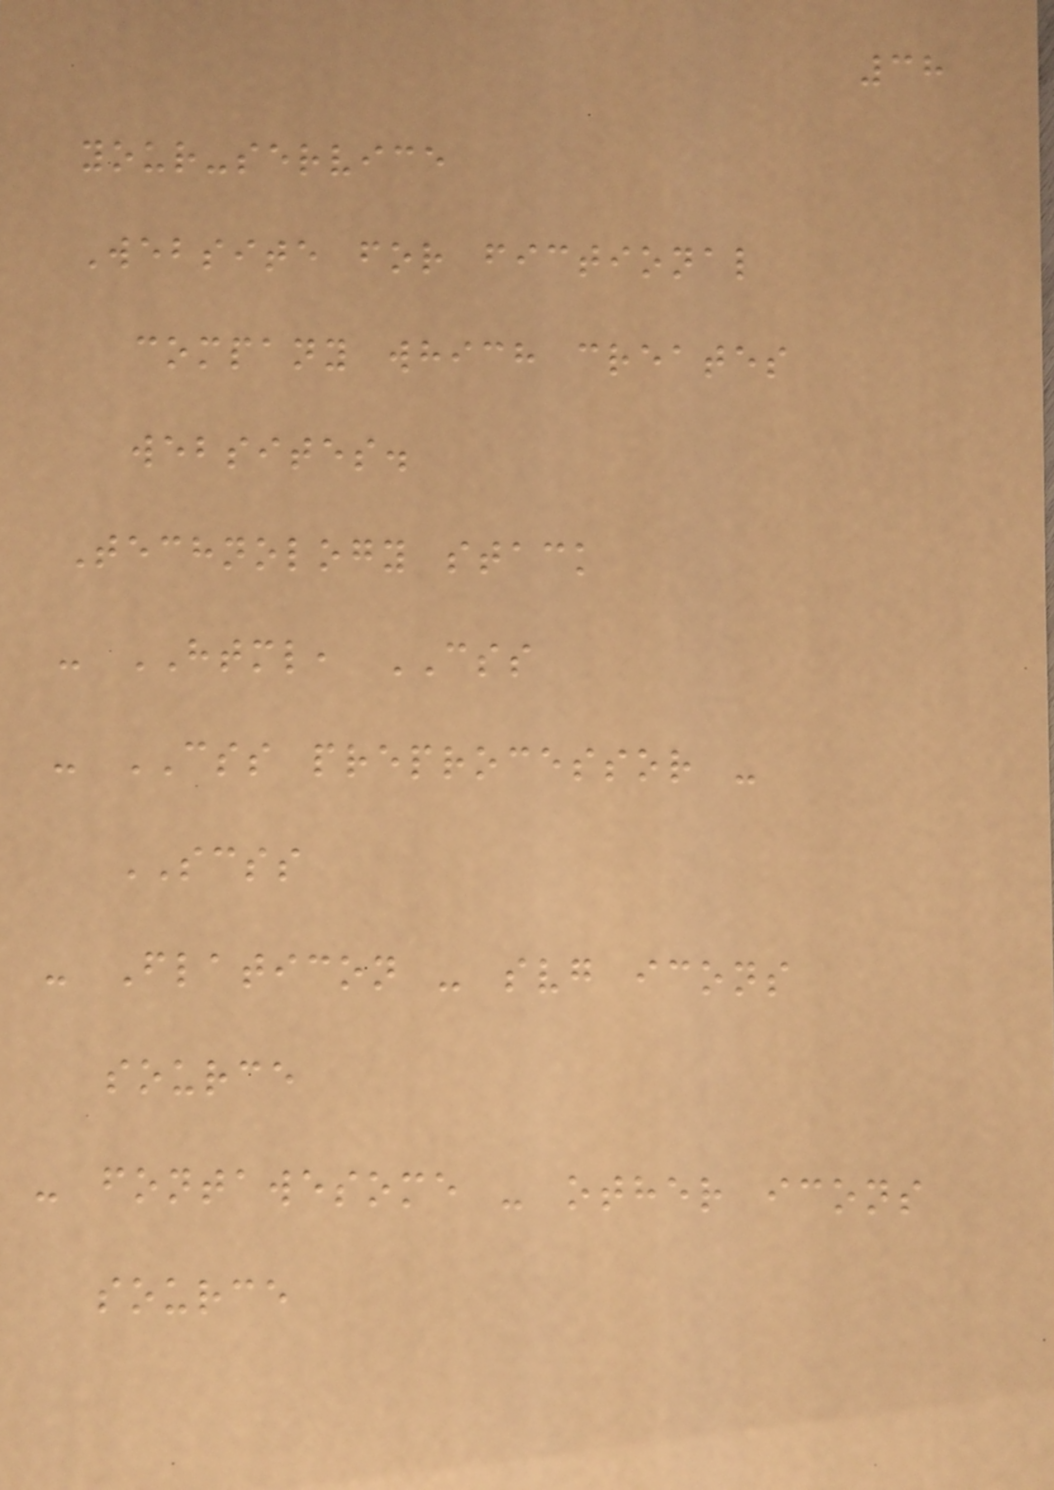38
your-service
Website for fictional
company which creates
websites.
Technology stack
- HTML, CSS
- CSS preprocessor -
SCSS
- Flaticon - svg icons
source
- fontawesome - other icons
source
